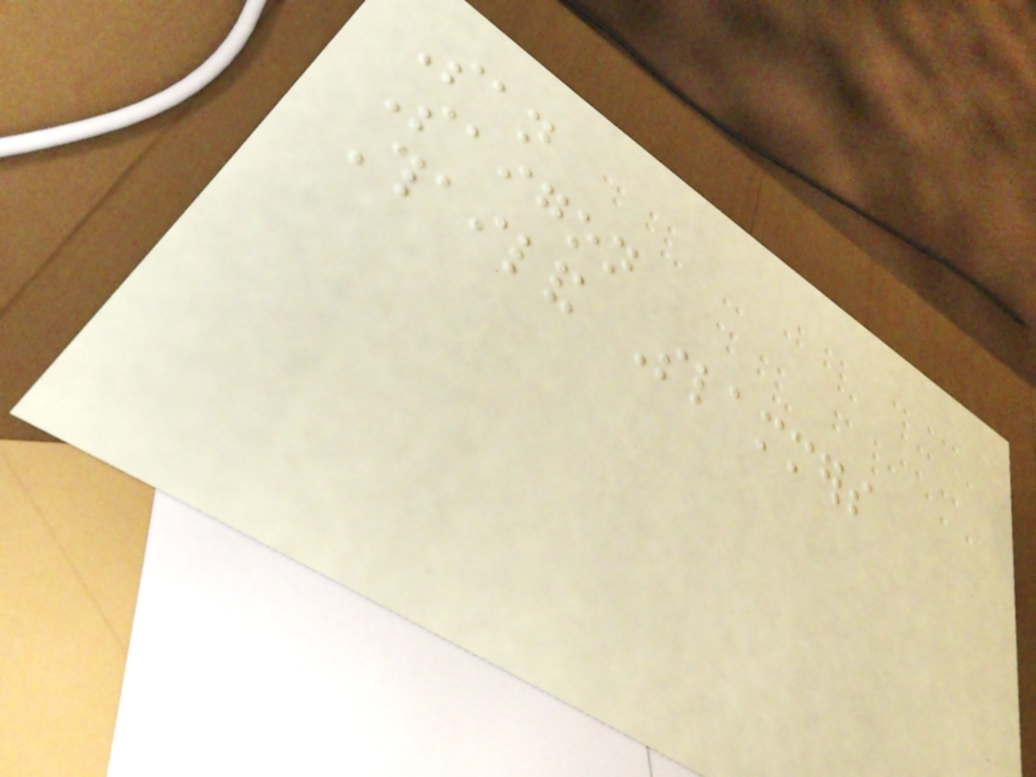San
Saigon
Thailand Slammers
